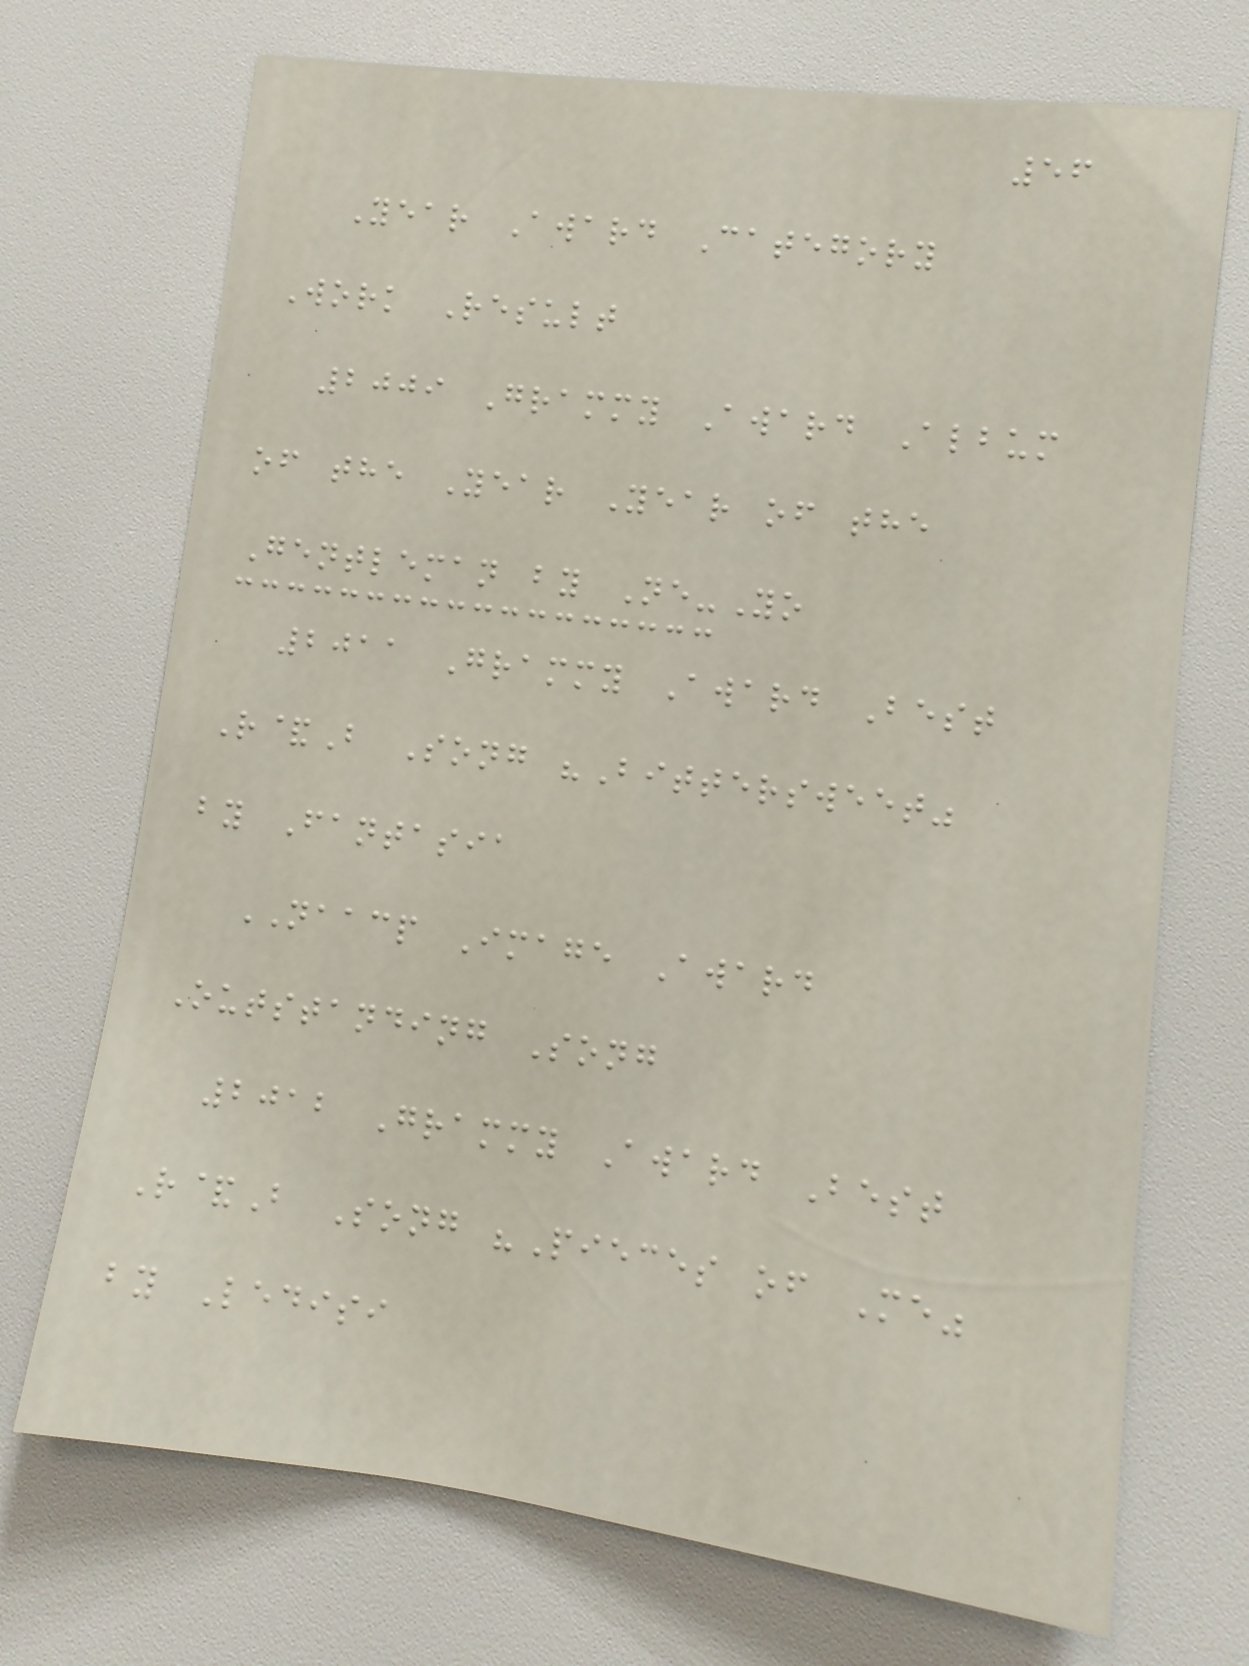56
Year Award Category
Work Result
2009 Grammy Award Album
of the Year Year of the
Gentleman by Ne-Yo
2011 Grammy Award Best
R&B Song "Bittersweet"
by Fantasia
NAACP Image Award
Outstanding Song
2012 Grammy Award Best
R&B Song "Pieces of Me"
by Ledisi
